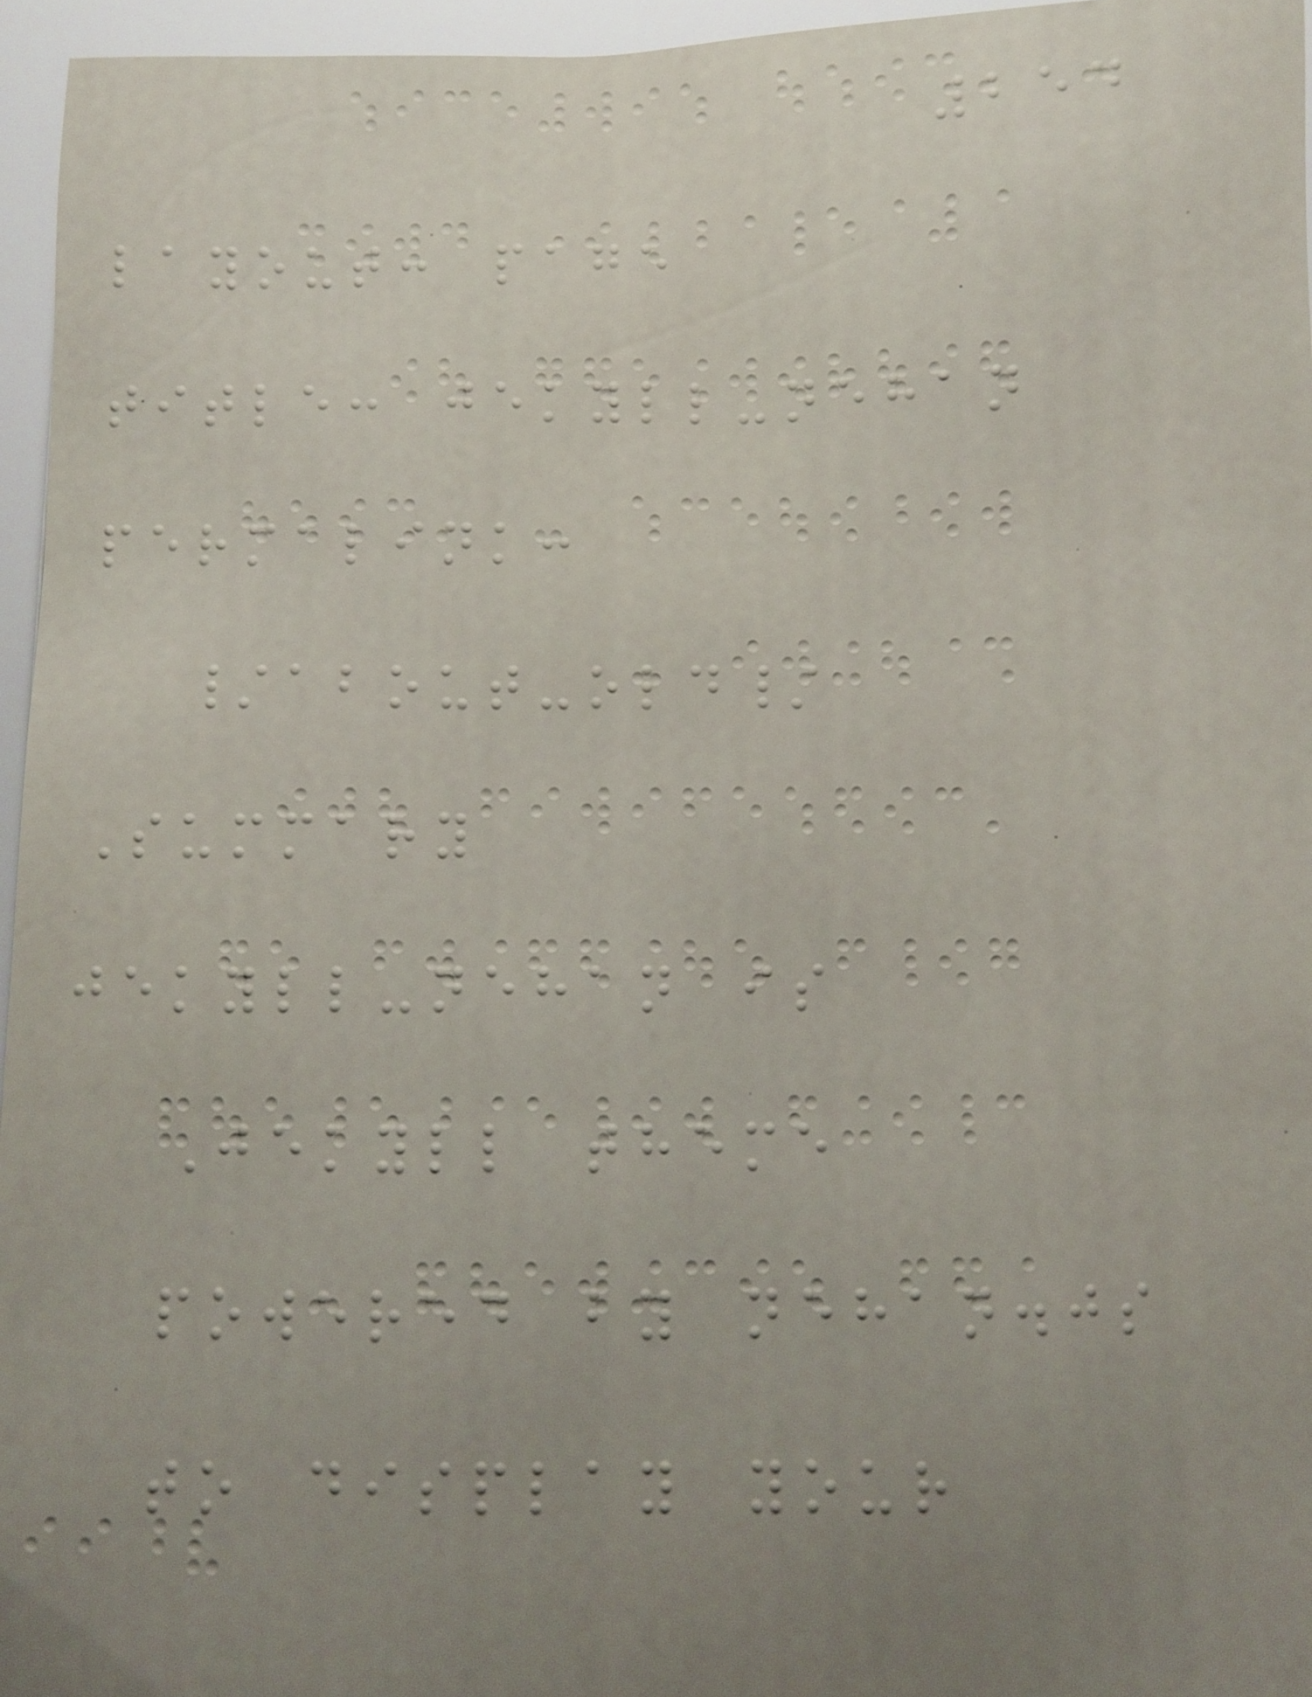254
layout: page
title: jekyll-nehan
permalink:
/about-old/
Summary
jekyll-nehan is
Jekyll theme
powered by nehan.js
to display your
